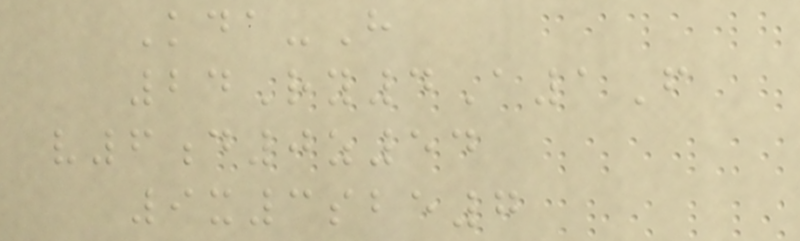Kda-H
24Ry4A1F
v6d0z54
9x3sbe7
